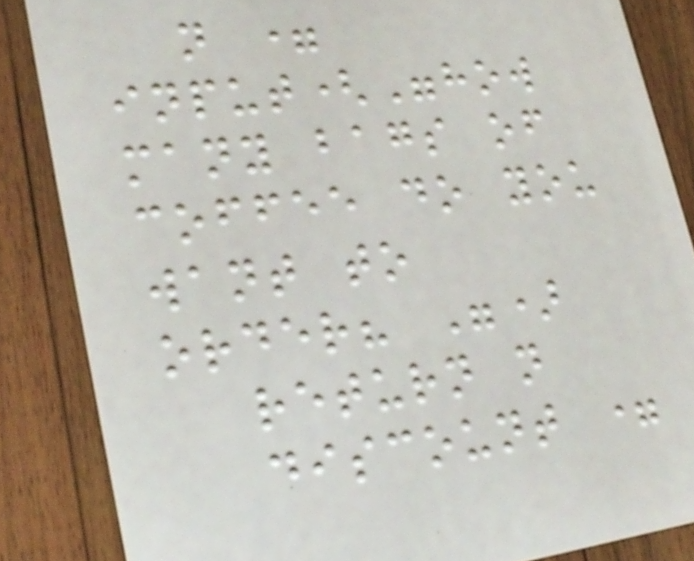n =
input("how
many bags of
coffee do you
want to
order? ")
return n
discount =
